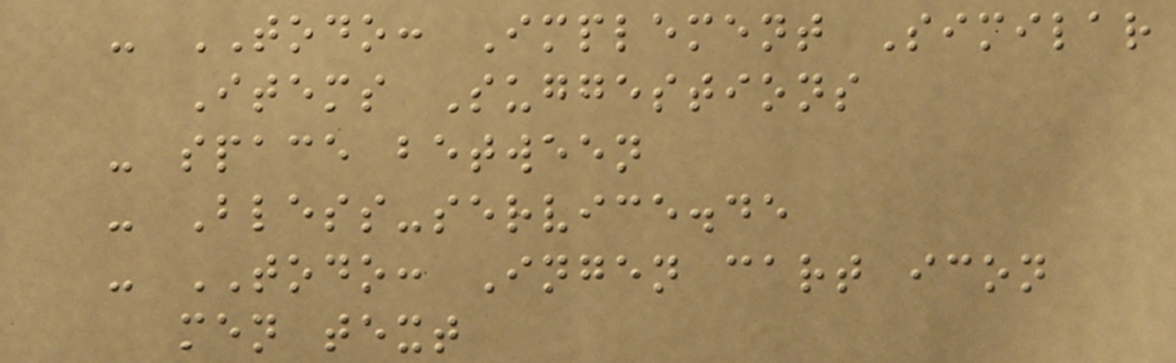- TODO: Implement Similar
Items Suggestions
- space between
- Bless-service.de
- TODO: Ingen cart icon
men text
